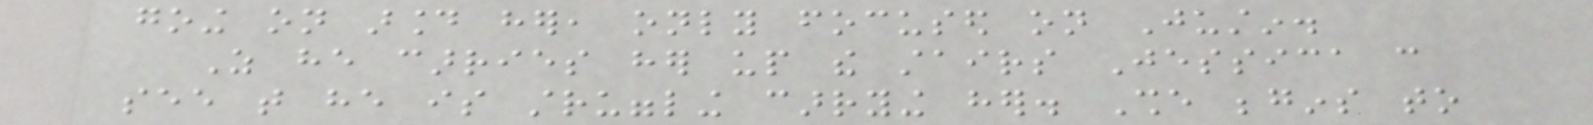going on around her, only focused on Justin.
As he carries her up the stairs Jessica can
see that he is struggling carrying her. She begins to
